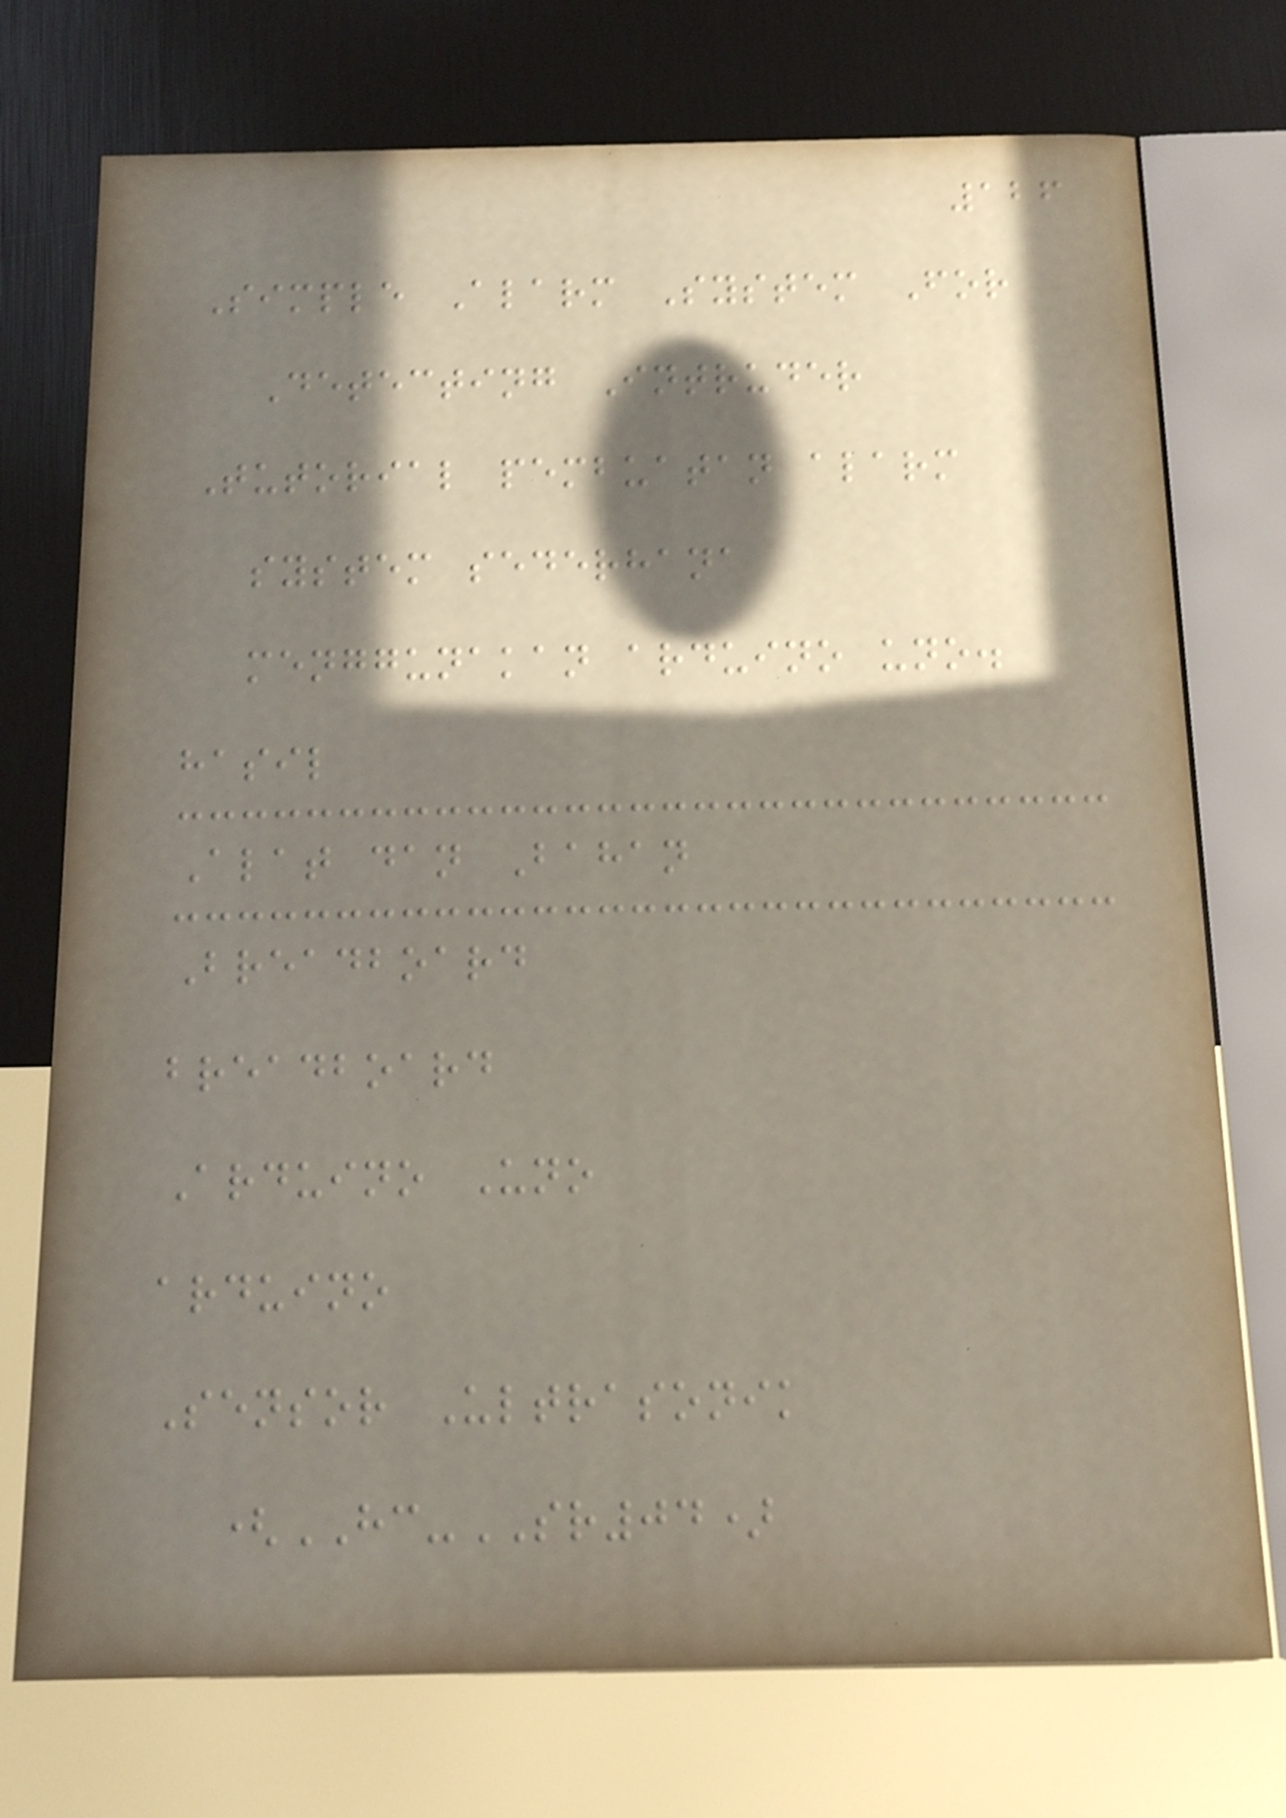126
Simple Alarm System For
Detecting Intruder
Tutorial pembuatan alarm
system sederhana
menggunakan arduino uno.
hasil
Alat dan Bahan
Breadboard
breadboard
Arduino Uno
arduino
Sensor Ultrasonik
(HC-SR04)
